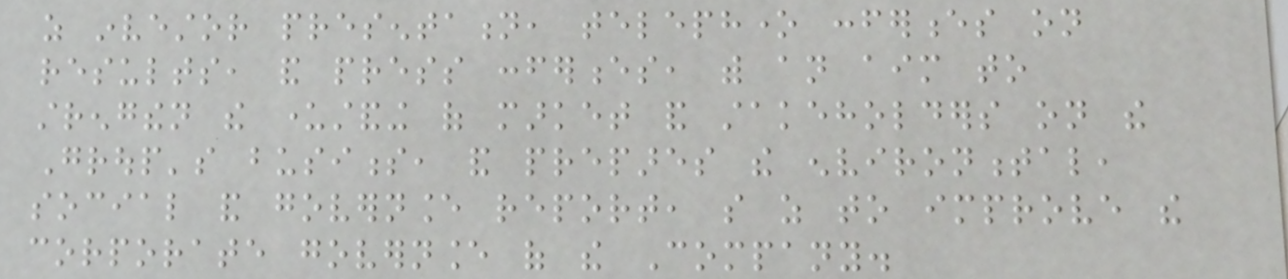as investor presentation, telephone conferences on
results, and press conferences, with an aim to
strengthen the understanding of market and stakeholders on the
Group's business, and prepares the environmental,
social and governance report, so as to improve the
corporate governance of the Company.
